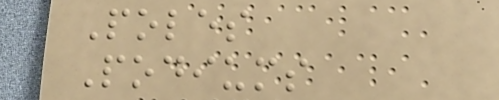Poles
Podiums
